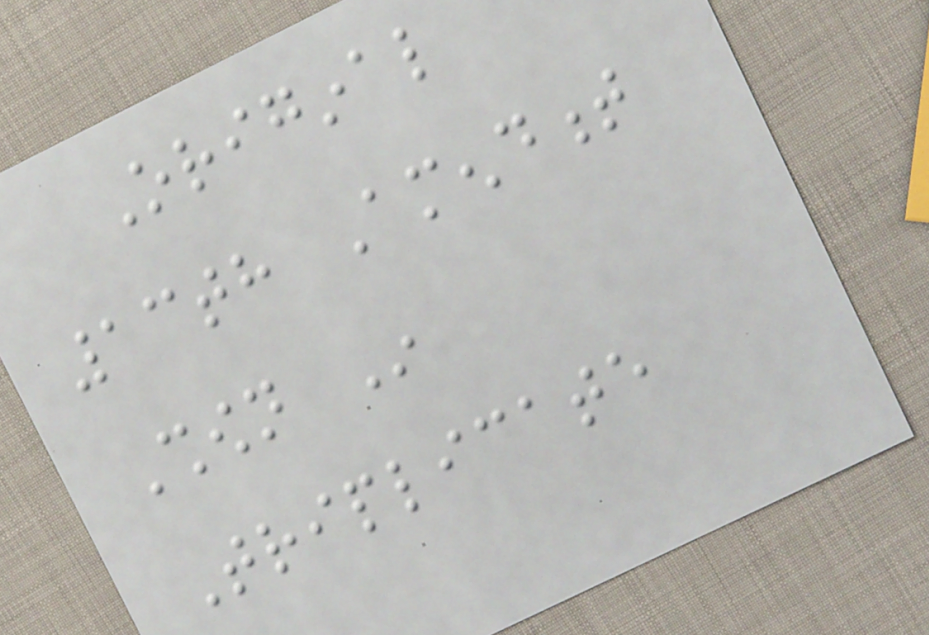Original
13th Amendment
Shown In
Triplicate
